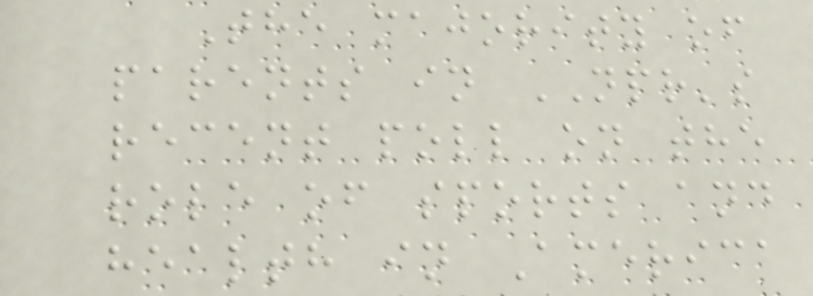The majority of
parents in NPR's
recent poll on the
role of sports and
health in America
